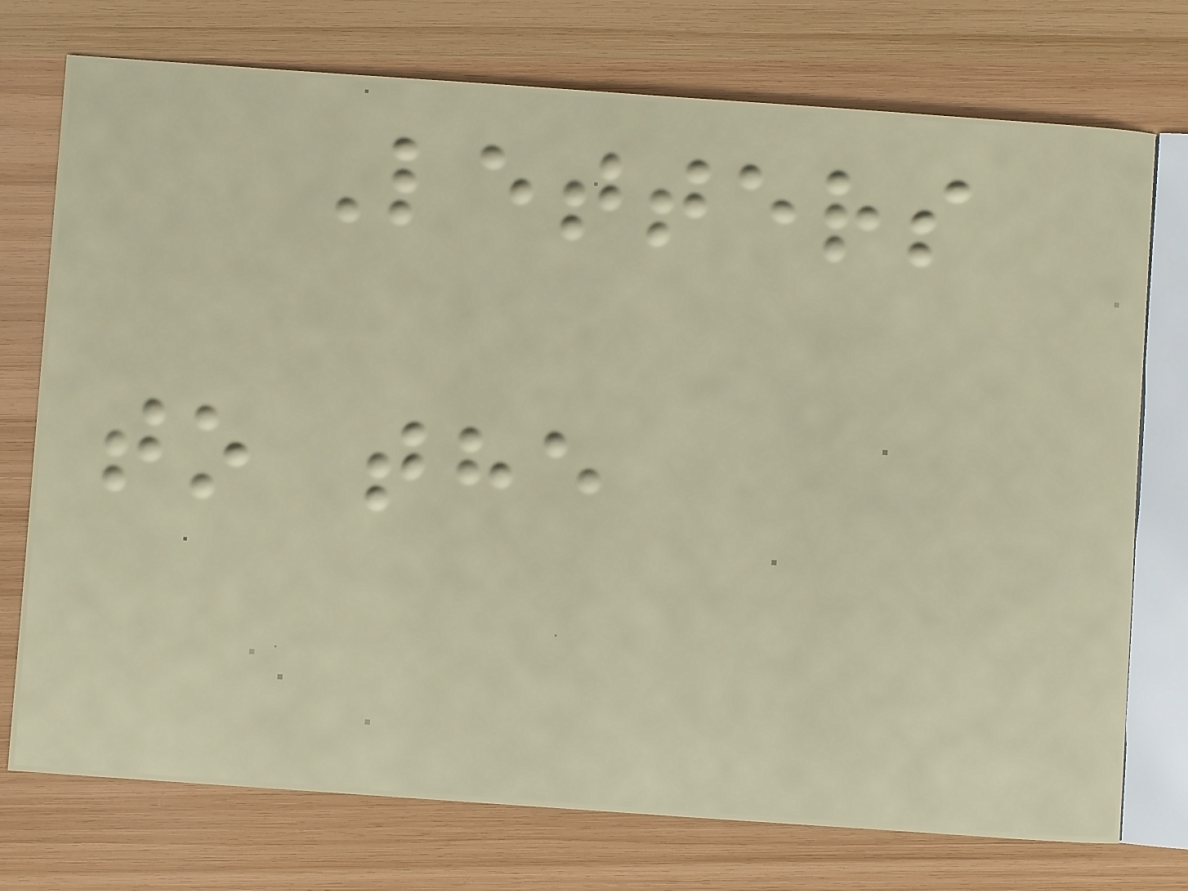Letters
to the
